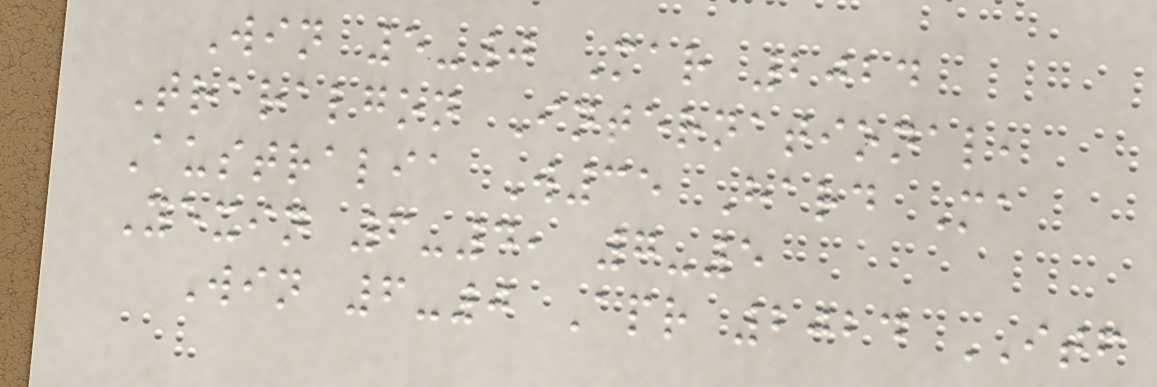Win 5-0 Mar 2024
Traralgon International,
Australia W35 Hard Ma
Yexin 6-4, 7-5
Win 6-0 Apr 2024 ITF
